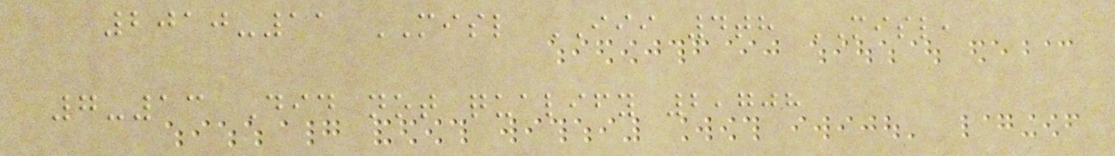2010-11 MISL III 4th MISL,
7-13 Did not qualify 2,708
